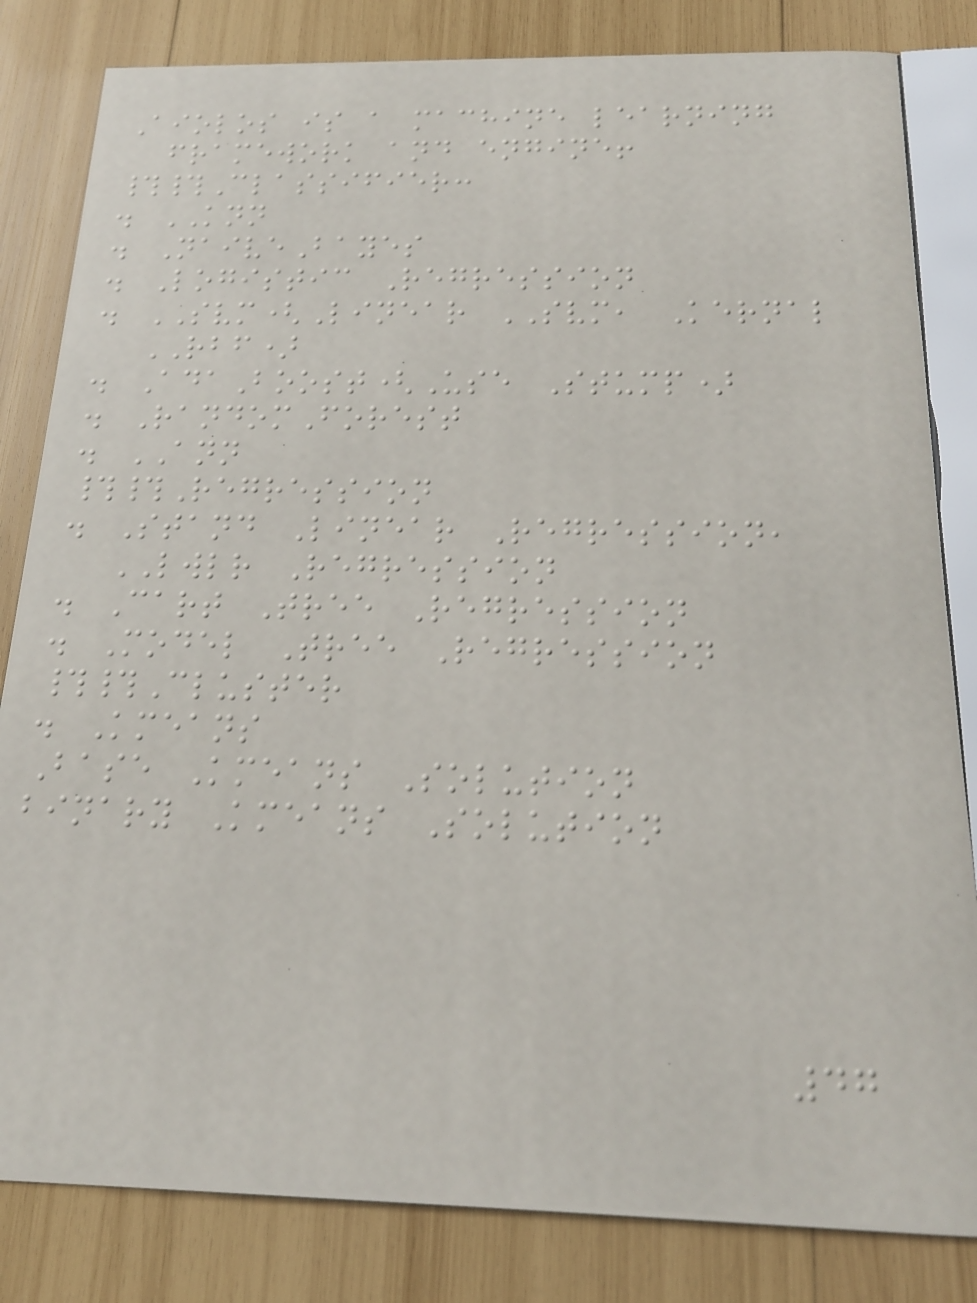Aiolos is a machine learning
framework and engine!
##Classifier:
. KNN
. NaiveBayes
. Logistic Regression
. SVM(Linear SVM, Kernal
RBF)
. AdaBoost(Use Stump)
. RandomForest
. ANN
##Regression
. Stand Linear Regression,
LWLR Regression
. Cart Tree Regression
. Model Tree Regression
##Cluster
. Kmeans
Base Kmeans Solution
binary Kmeans Solution
47
